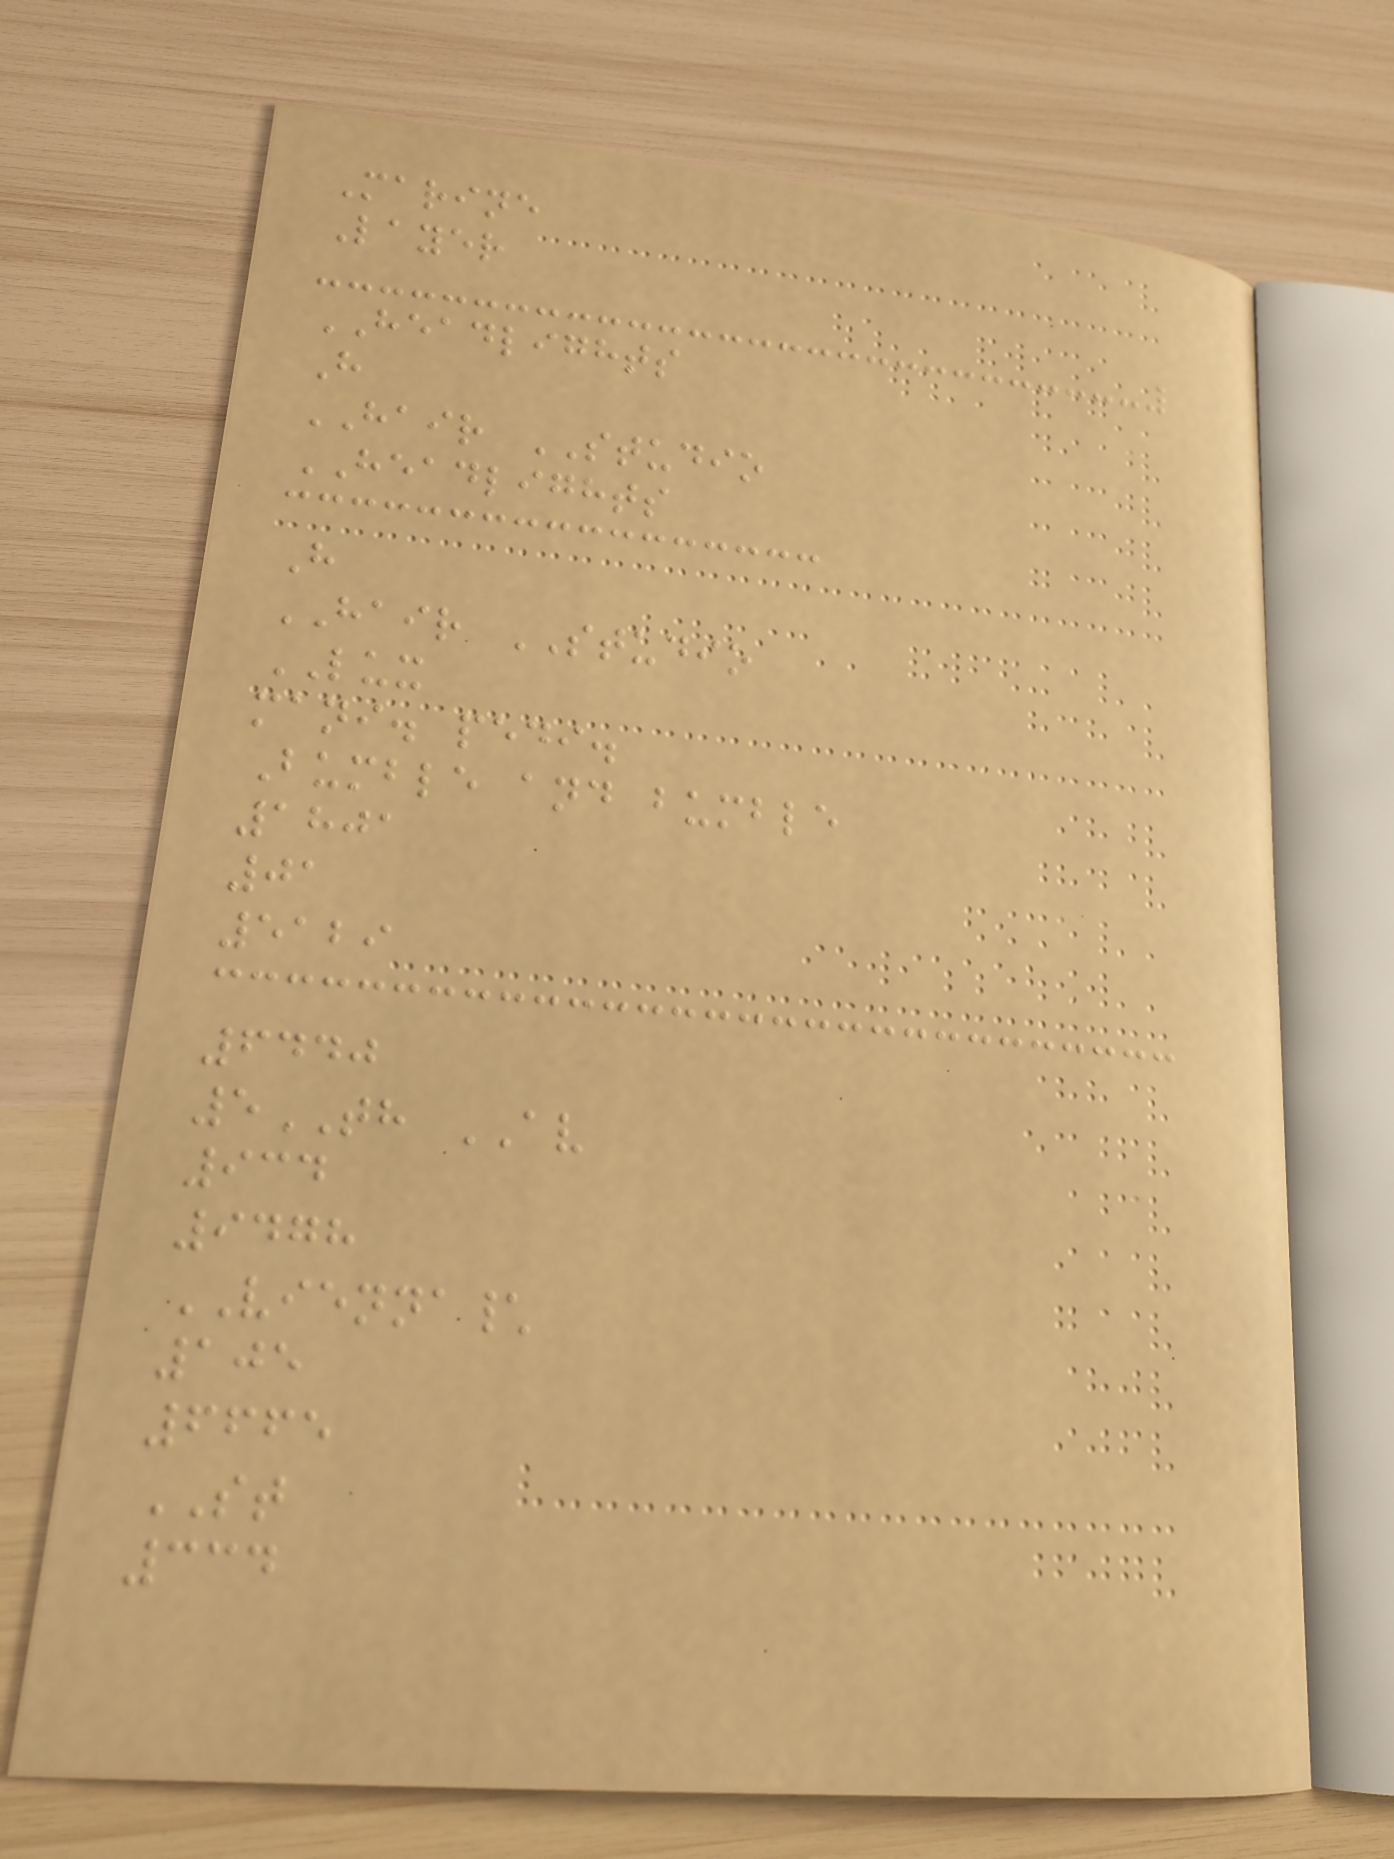Marine
Layer
HEADLIGHTS
H
HAIR STUDIO
HEADLIGHTS
H
HAIR STUDIO
LUX
mani. pedi.
Bumble and bumble
1801
01
5129
6440
5TH AV
934
9478
VIENNA\
105
6665
ST
334
